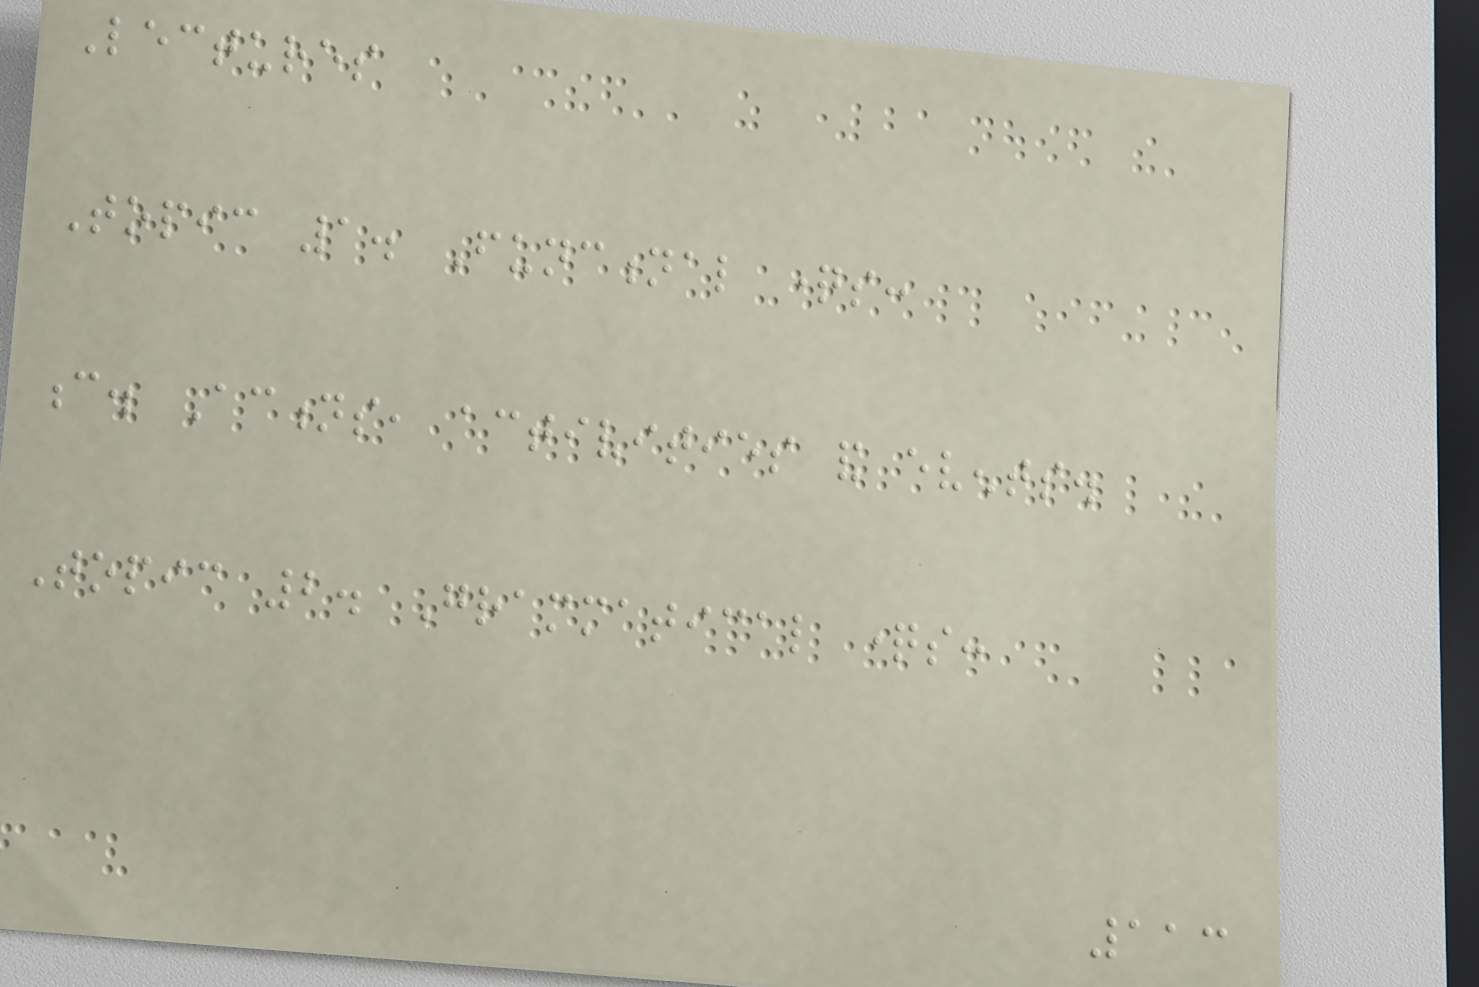Lectures
Topic 1. Functional questions:
c. Actions, activities and events.
Topic 2. Grammatical questions:
113
